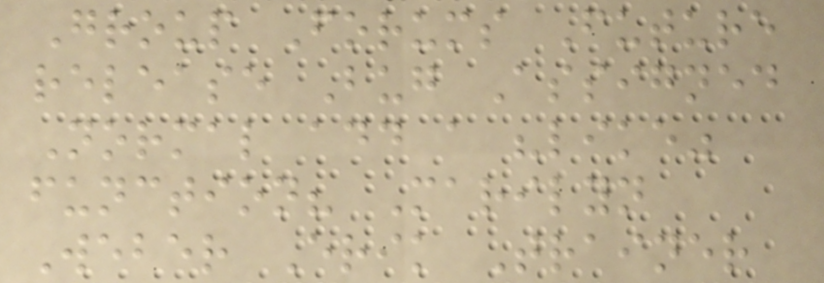Group Forums Future
release Bug Assigned
Normal add a "like"
function? Marilyn
Weber Erik Trainer
